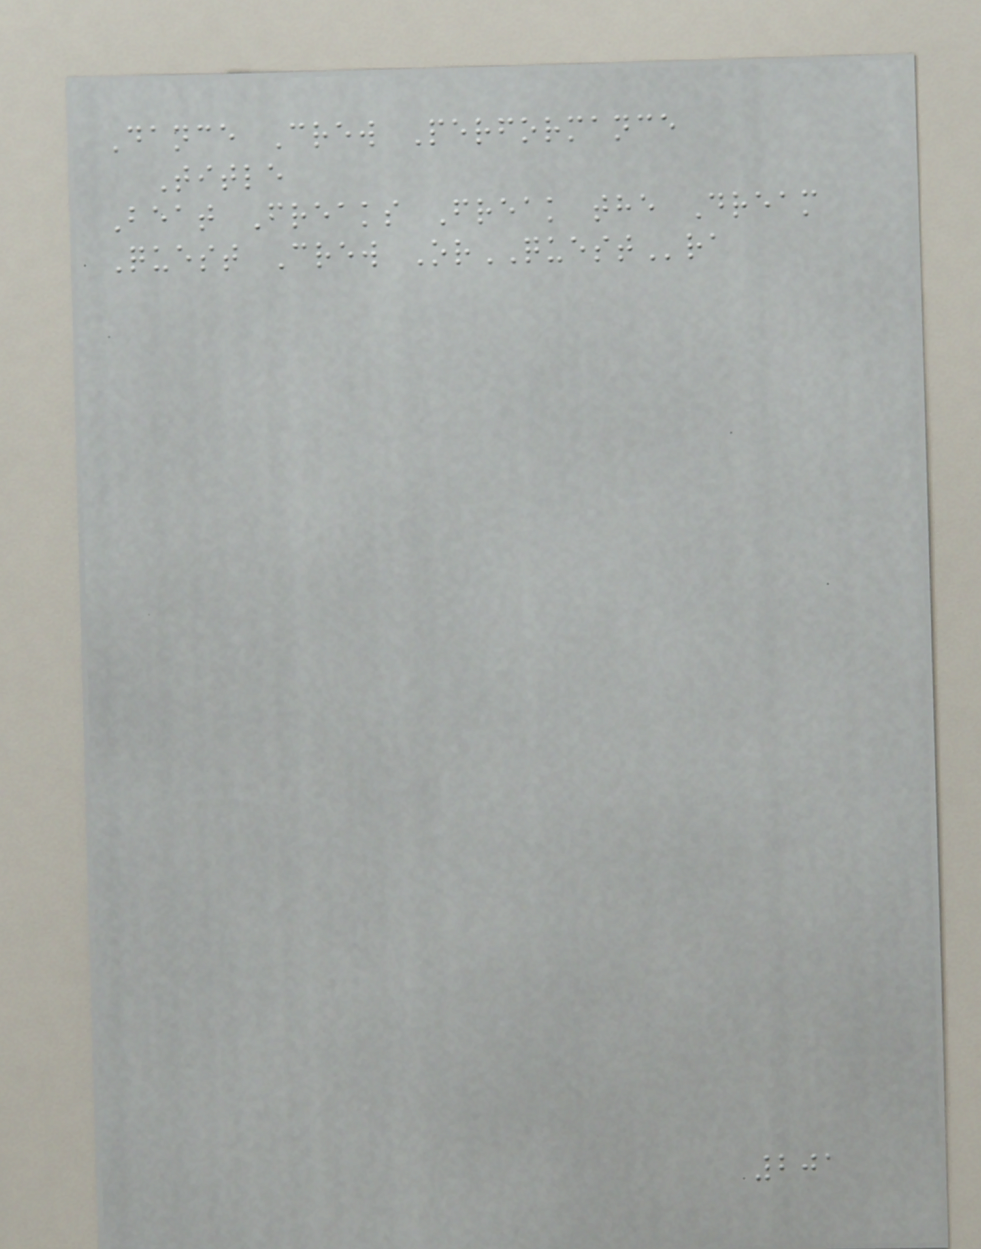Dance Crew Performance
Title
Beat Freaks Freak the Dream
Quest Crew OrQUESTra
201
